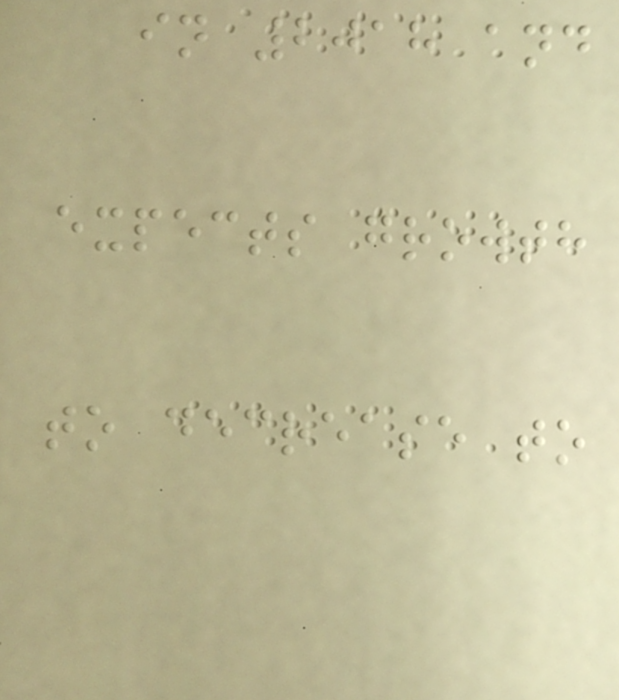in 2018 and
expects growth
to decrease to
